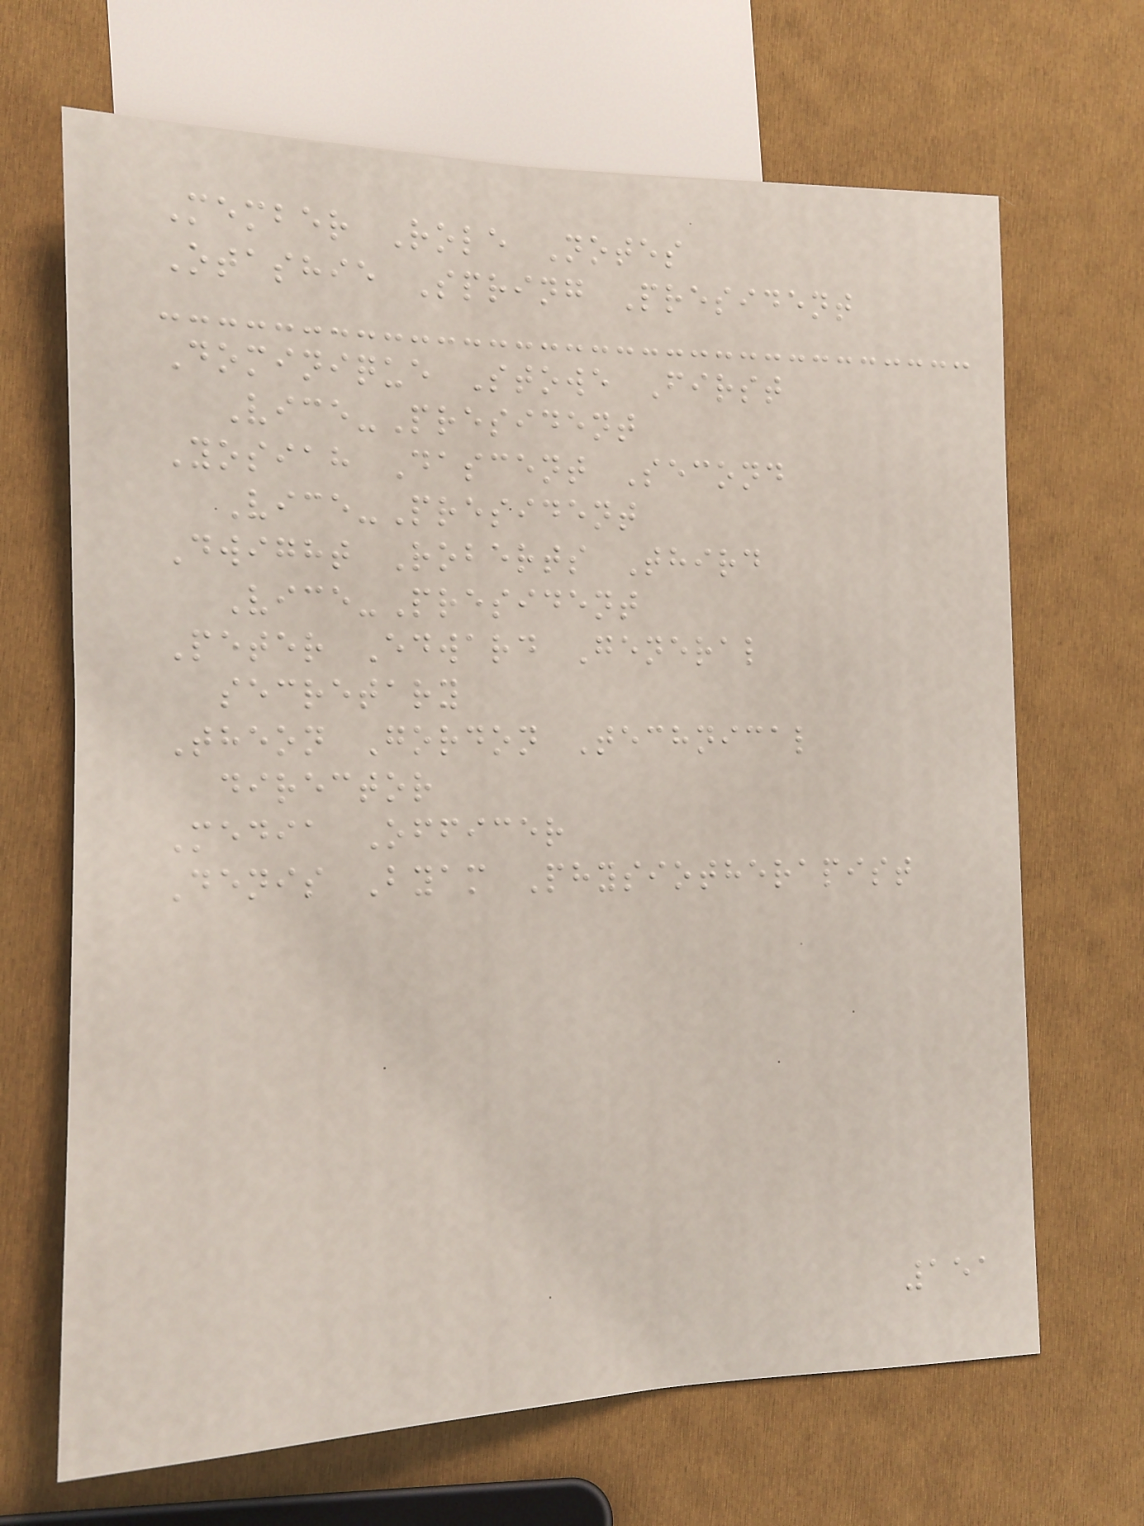Member Role Notes
Otashie Spring President
Dominique Stowe First
Vice-President
Yosiah Dascent Second
Vice-President
Dwight Roberts Third
Vice-President
Peter Edward General
secretary
Theon Gordon Technical
director
Media Officer
Denis Byam Physiotherapist
151
